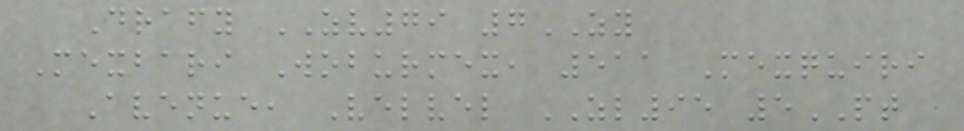Drafy ZV79 7ZY
Mexbari Woburmex, 511 Mexquiri
Avenue, Velvel ZL95 5PT
